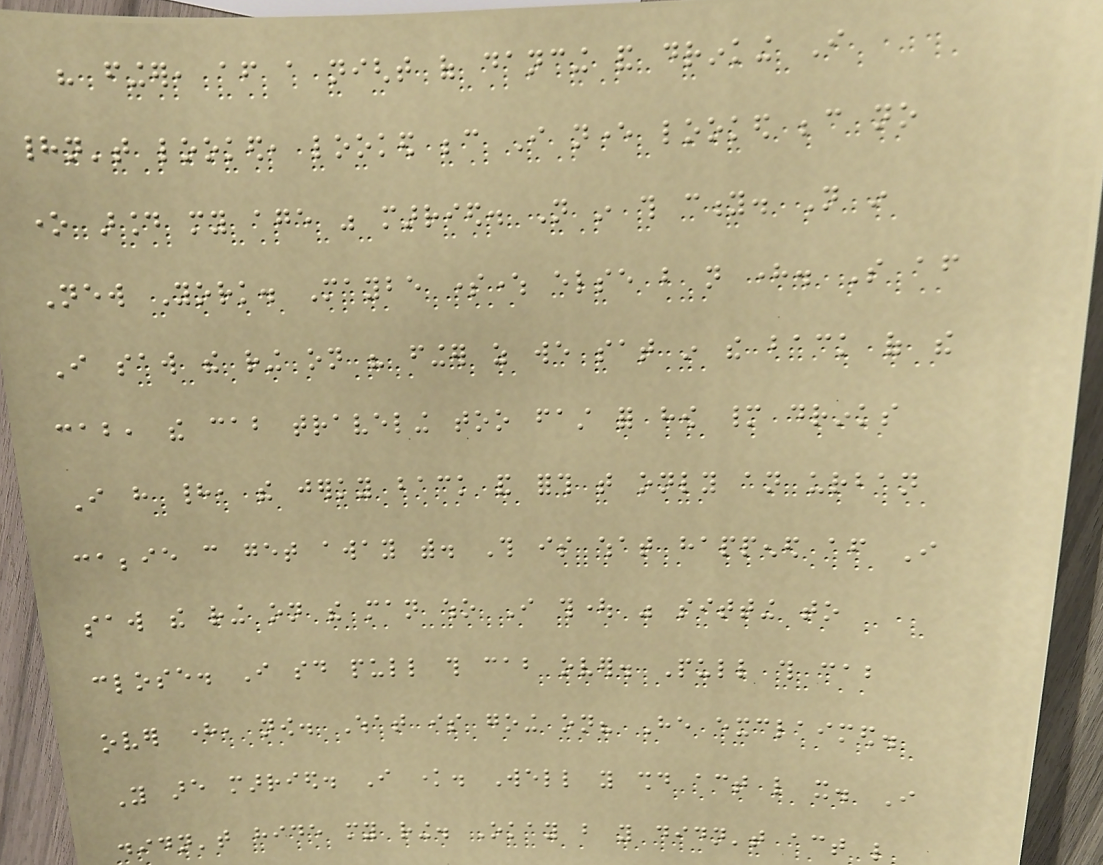his finger, after a night of dancing and drinking I
hadn't looked, looked because I never looked because no
one around my age was married. Not in this city. Not in
New York. Maybe somewhere else but not here. So after
I saw the ring on his finger as we sat in the back of the
cab, the cab traveling too fast for how many drinks
I have had, the jerky back and forth that only an urban
cabbie can get away with. This is what happened after I
saw the ring on the man who I thought was sitting to
close. I said pull this cab over. Pull this cab
over here, now. What is going on? He exclaimed.
You are married. I know. Well you should act like it. I
didn't hide my ring. Okay but you didn't act like
